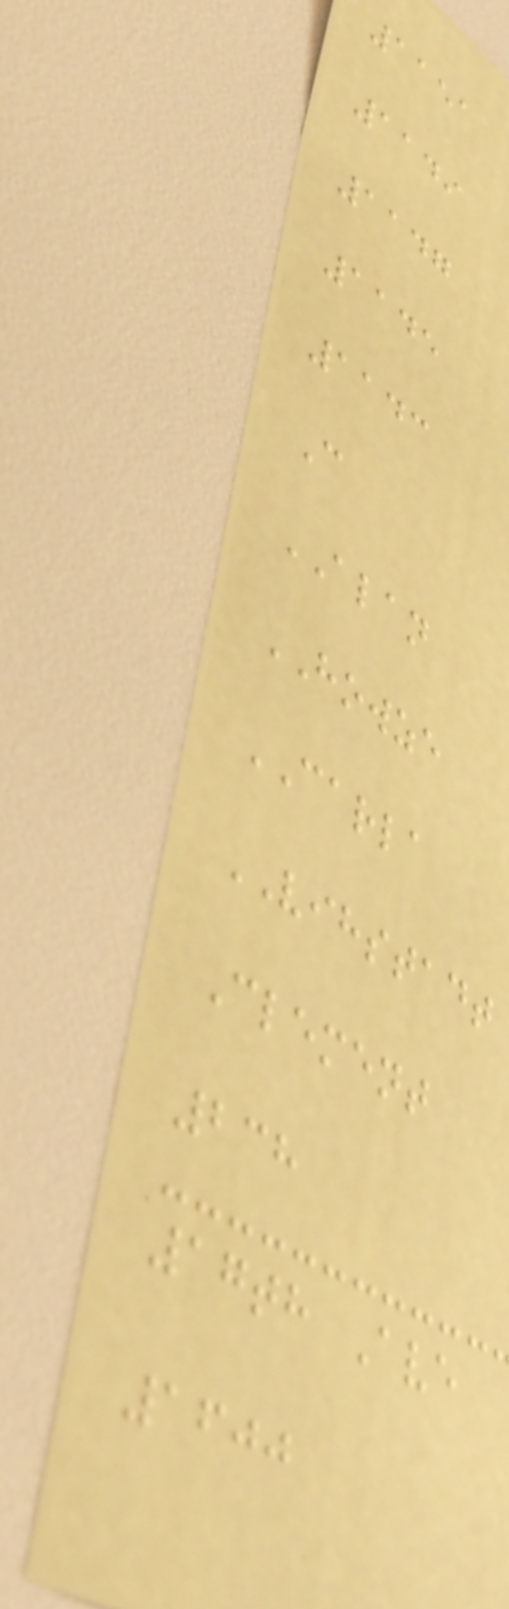1151
1149
1147
1145
1143
C
ALAN
HOWZE
CARLA
VIHSTADT
Clement
238
17th Ave
1600
